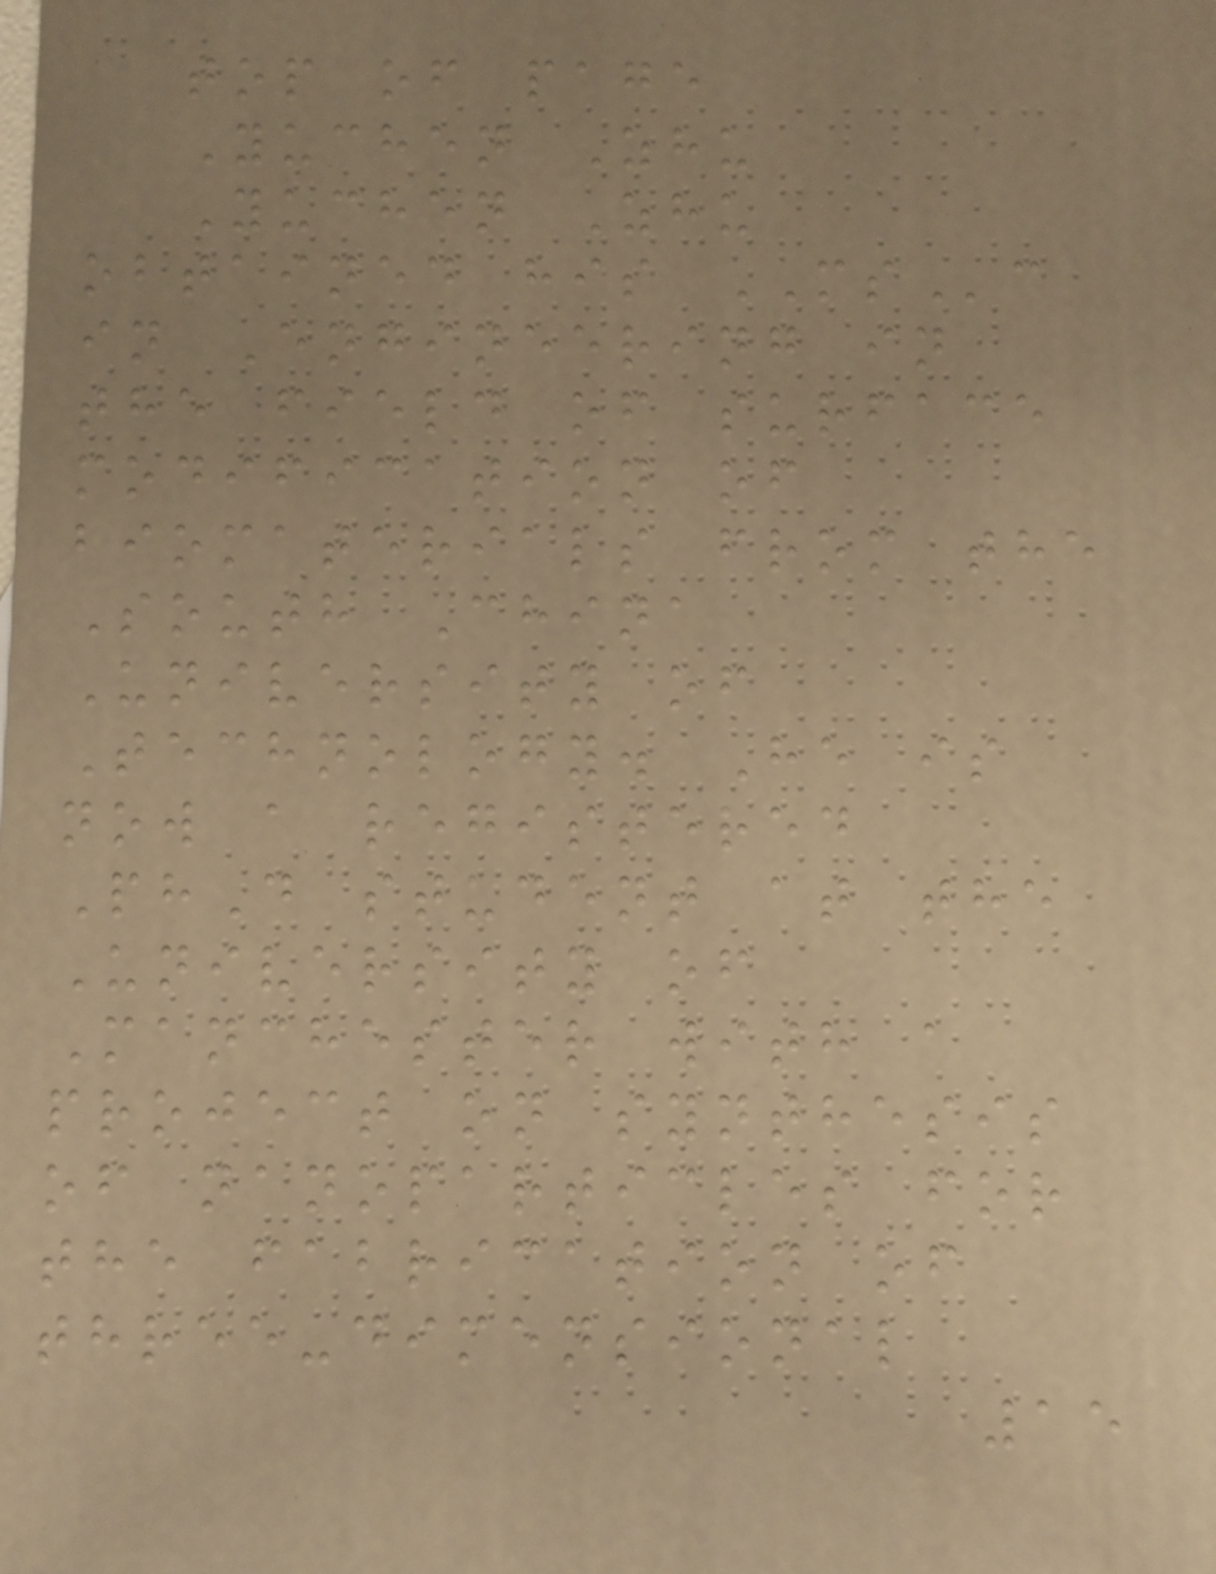top of page
Yuchen Zhu
Yuchen Zhu
obtained his MSc
in Engineering in
the field of surface
modification of
biomaterials from the
South China
University of
Technology. He is
now a registered
PhD student at the
University of
Manchester with a
project on synthesis
of nanoparticles for
the fabrication of
three-dimensional
15
